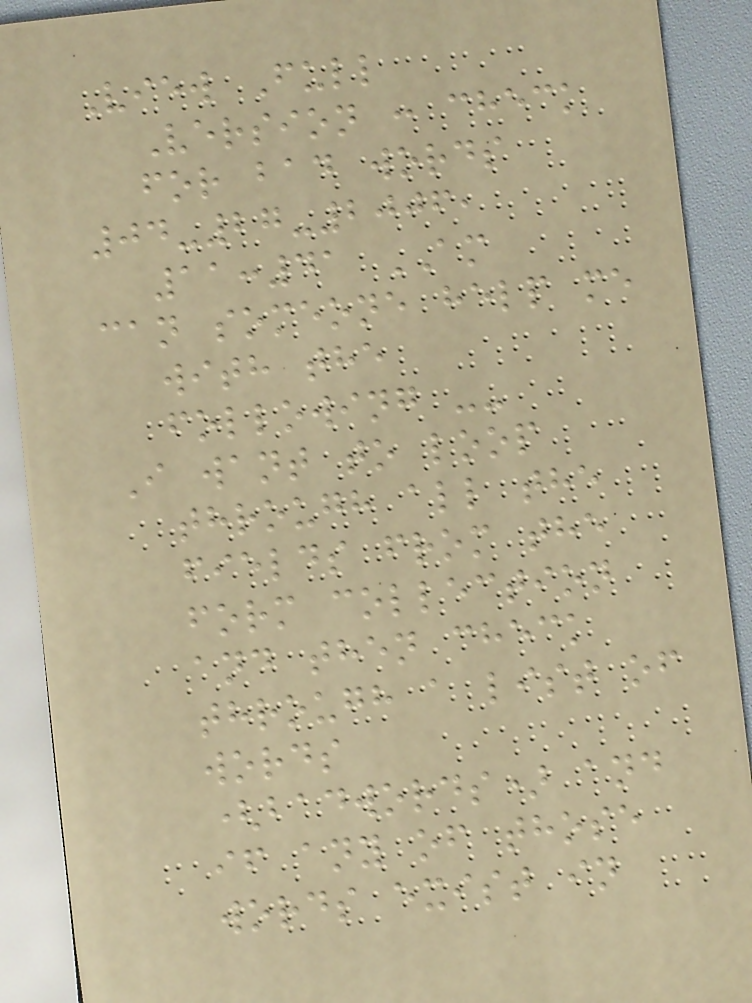View Full
Version : check
for bad words
04-27-2006,
11:41 AM
can someone help me
with the
following --
I want to loop
through all the
fields from the
form collection
and then check
through a list of
words
(badwords) and
if any of those
words exist in
